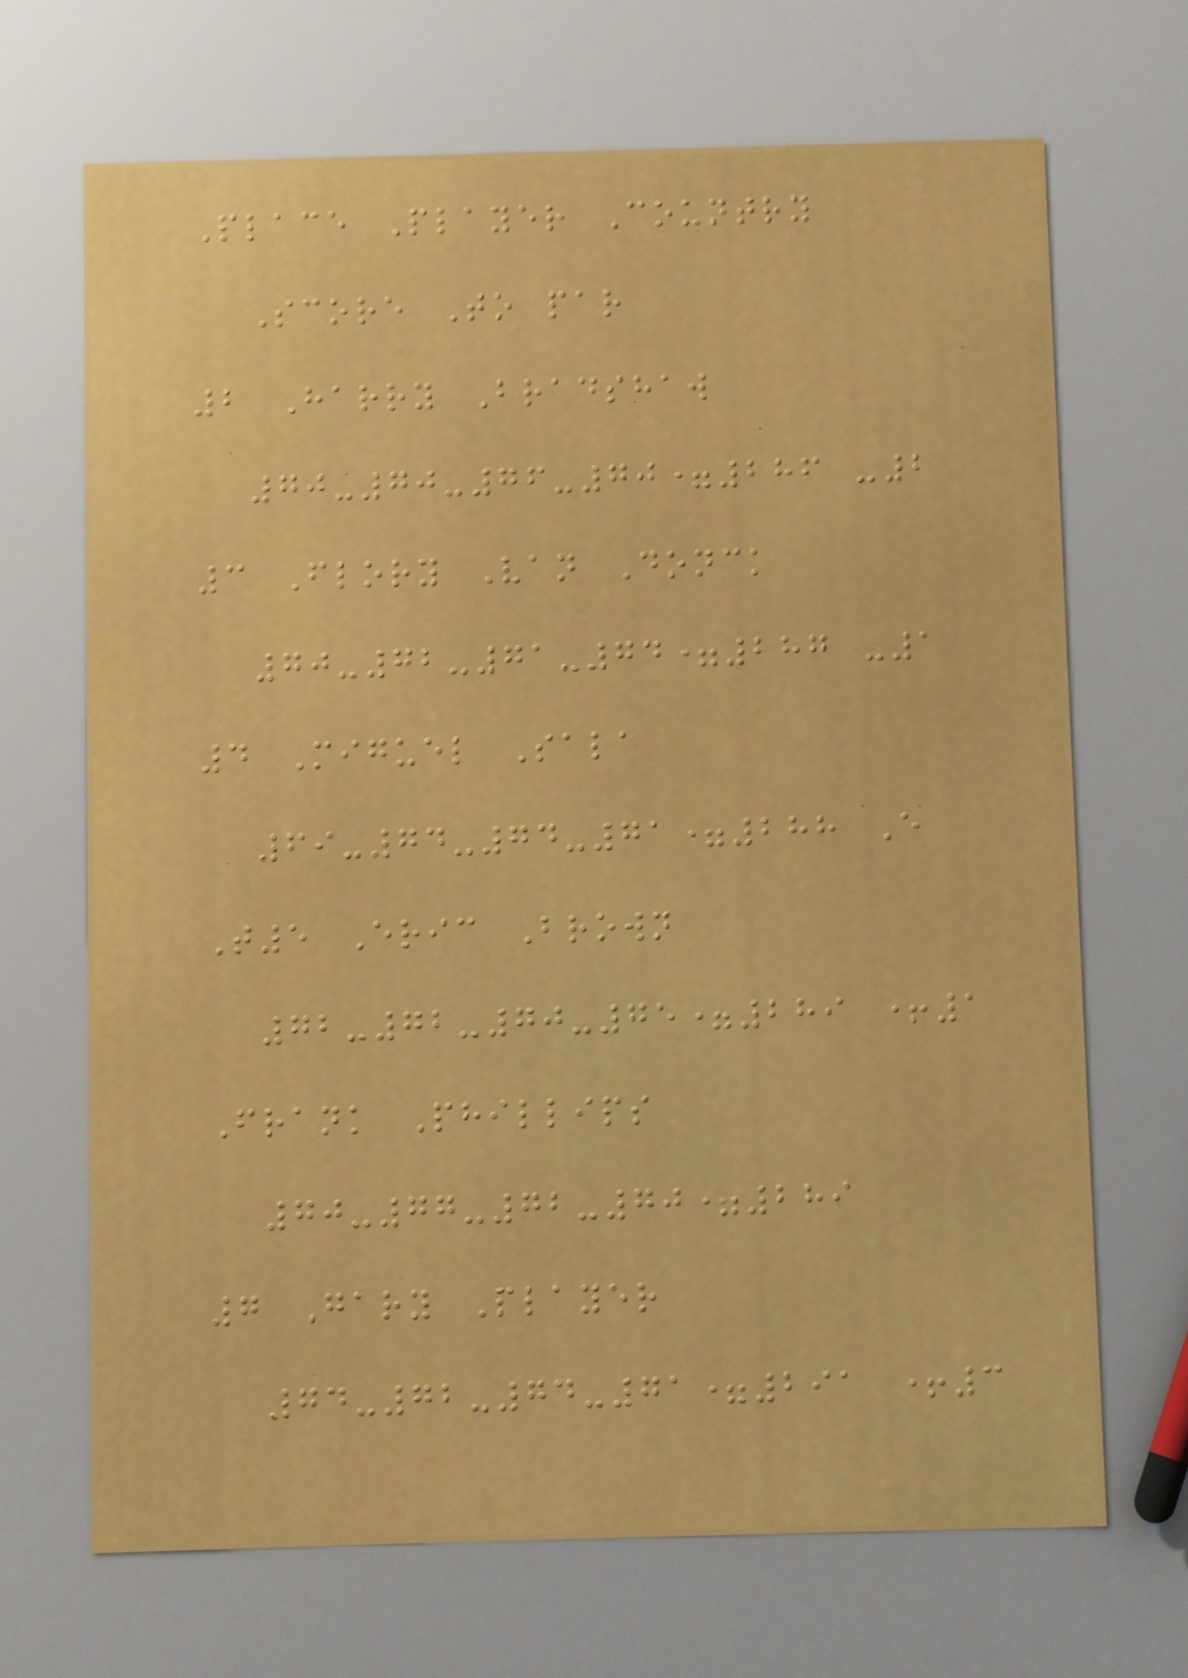Place Player Country
Score To par
2 Harry Bradshaw
70-70-76-70=286 -2
3 Flory Van Donck
70-72-71-74=287 -1
4 Miguel Sala
69-74-74-71=288 E
T5 Eric Brown
72-72-70-75=289 +1
Frank Phillips
70-77-72-70=289
7 Gary Player
74-72-74-71=291 +3
